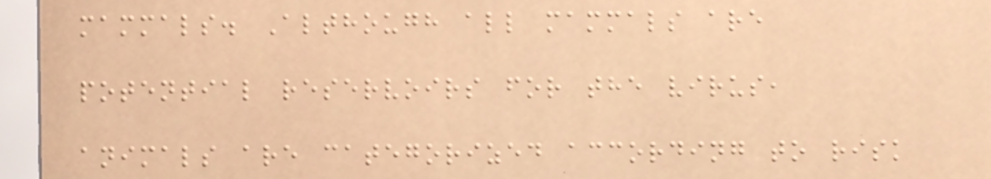mammals. Although all mammals are
potential reservoirs for the virus,
animals are categorized according to risk
